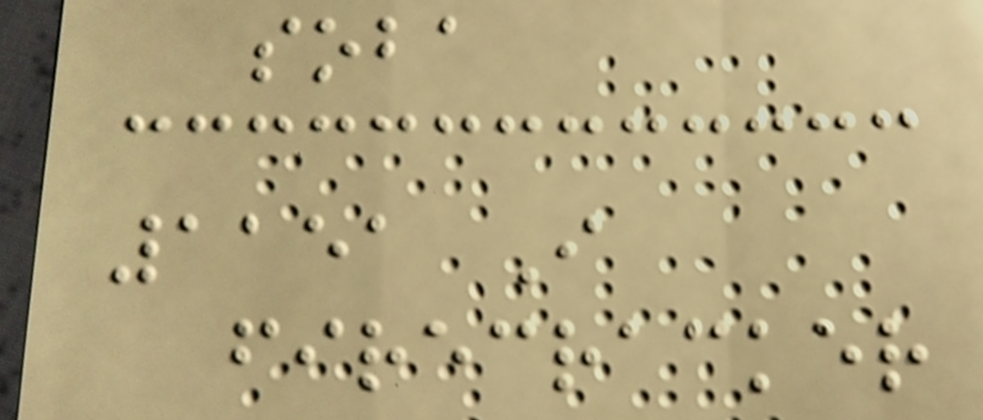soba
1151 I
firecracker
